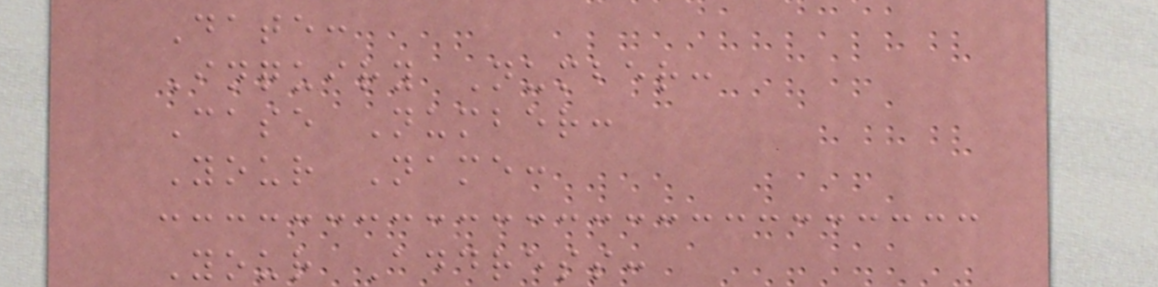Date:
Inquiry Number:
Case Number:
Your Name:
Your Address:
